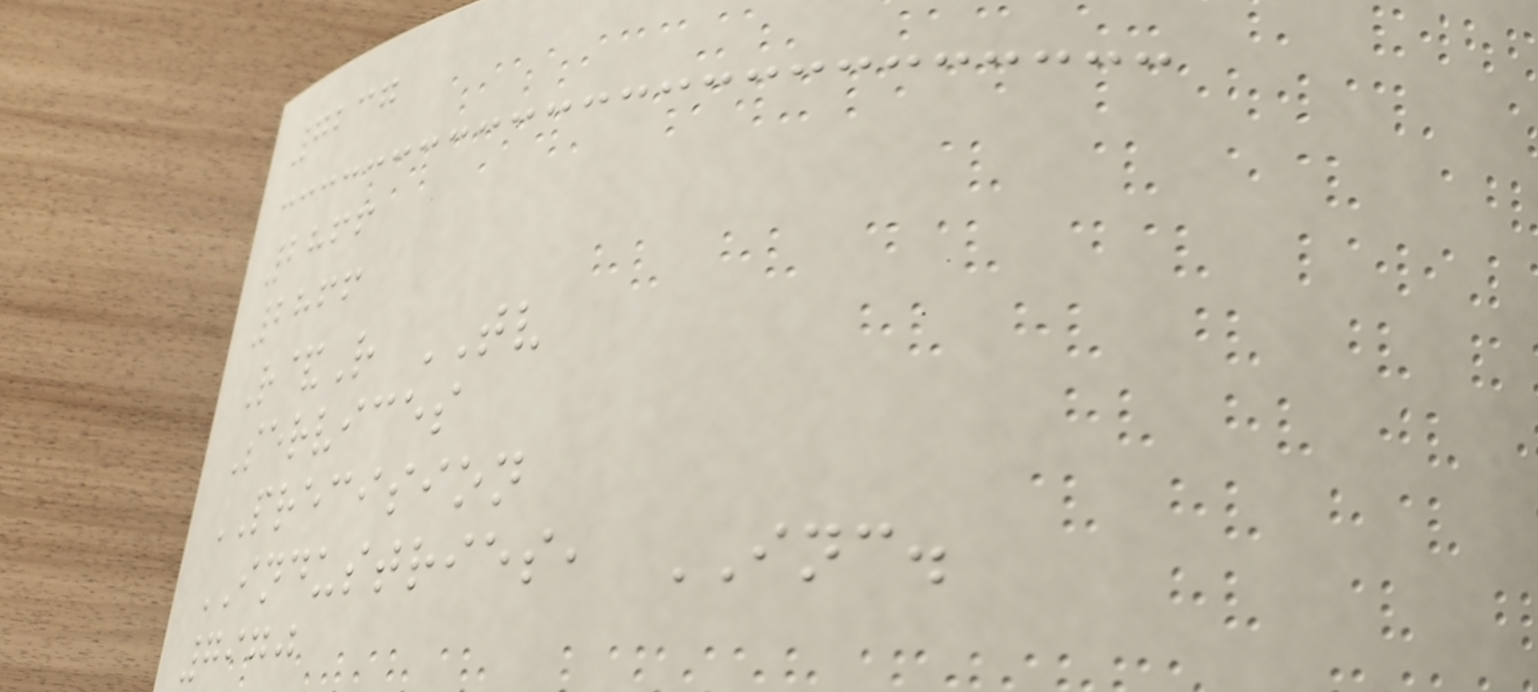7237
2866
2866
R&R TV
Services
PRECISION
INDUSTRIES, INC.
7970
